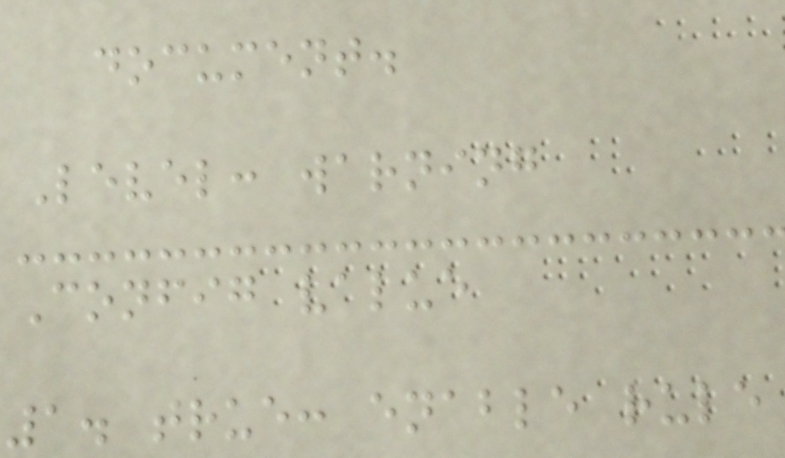document.
Level: warning
Config value
1. true: enable rule
